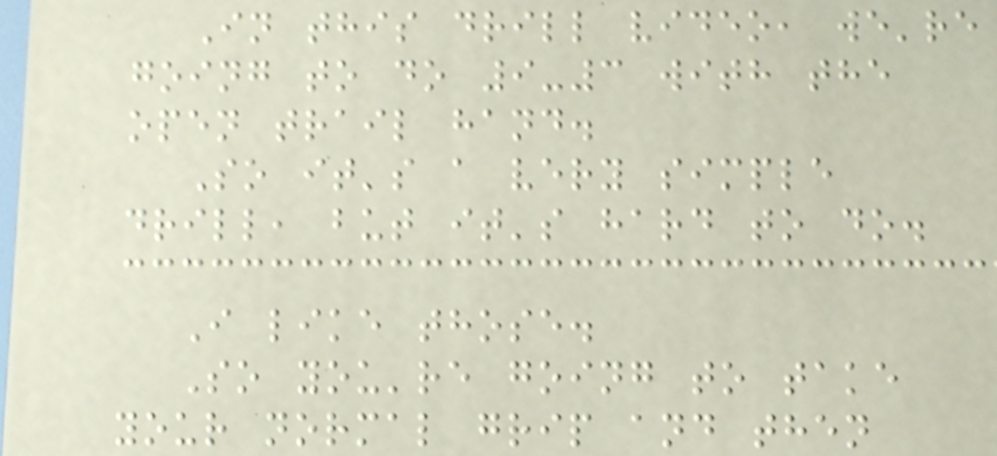In this drill video, we're
going to do 9-3 with the
open trail hand.
So it's a very simple
drill, but it's hard to do.
I like those.
So you're going to take
your normal grip and then
